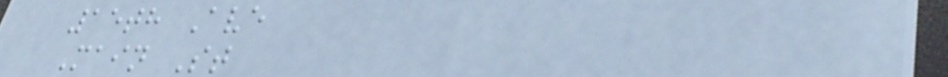15th Ave
Main St
